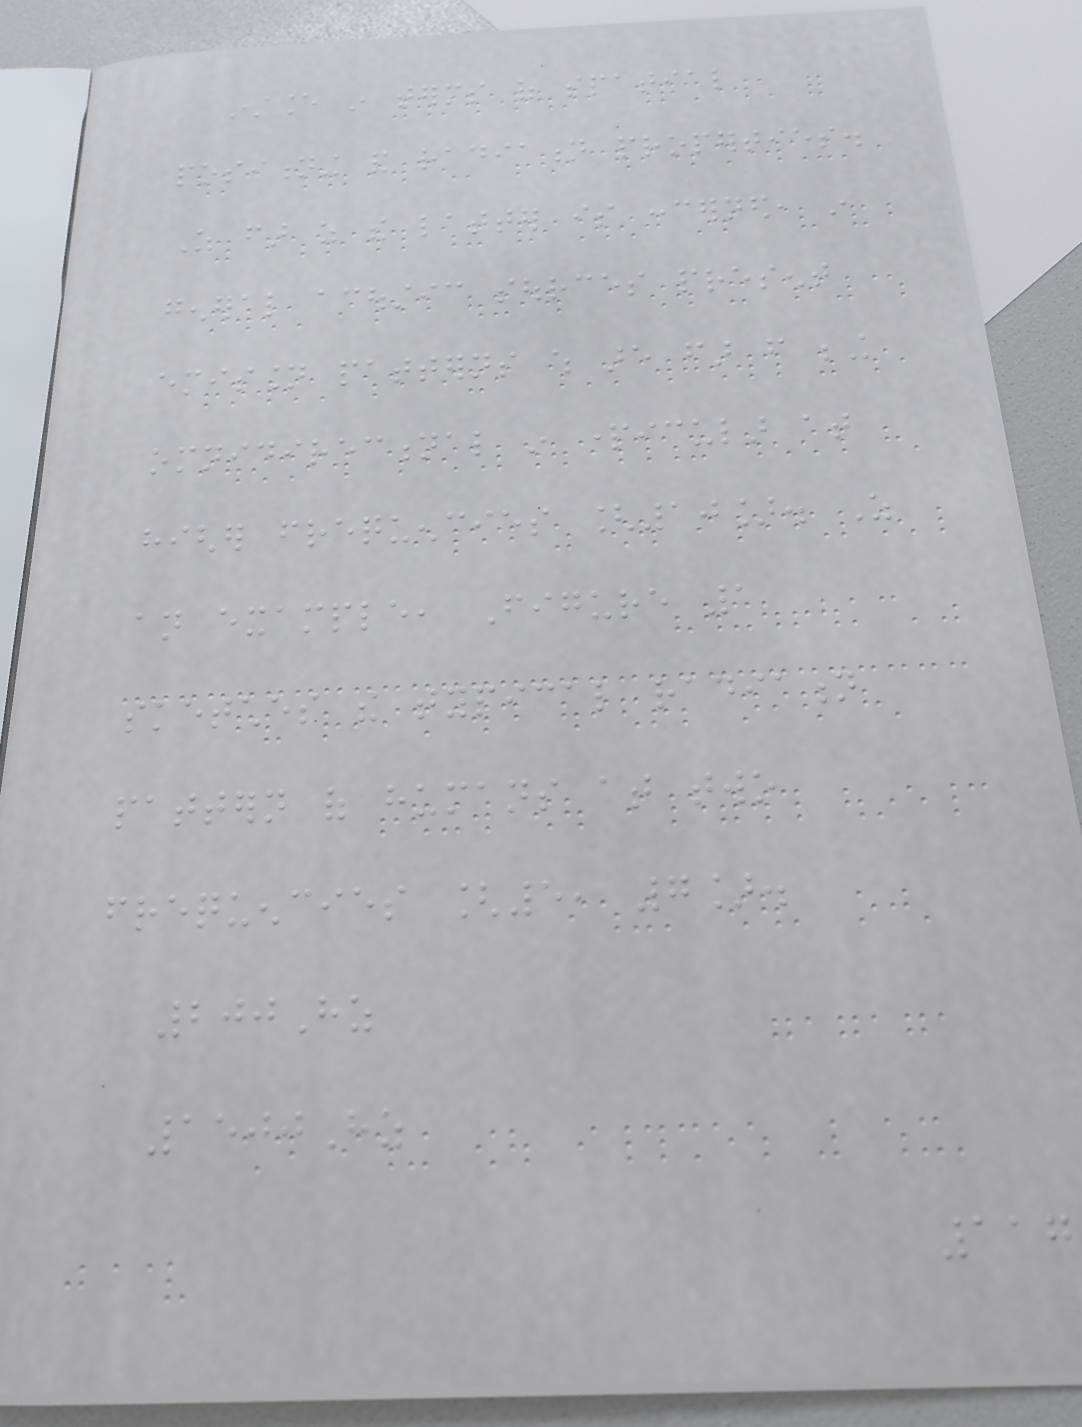instance in terms of spatial
positioning and radiation properties.
As far as the latter is concerned, in
general acoustic sources present
emission patterns which are far from being
omnidirectional in particular at
higher frequencies [10]. As
an example, Figure 1
sketches the typical radiation
pattern of humans at two
frequencies [5, 7].
200Hz
1500Hz
117
